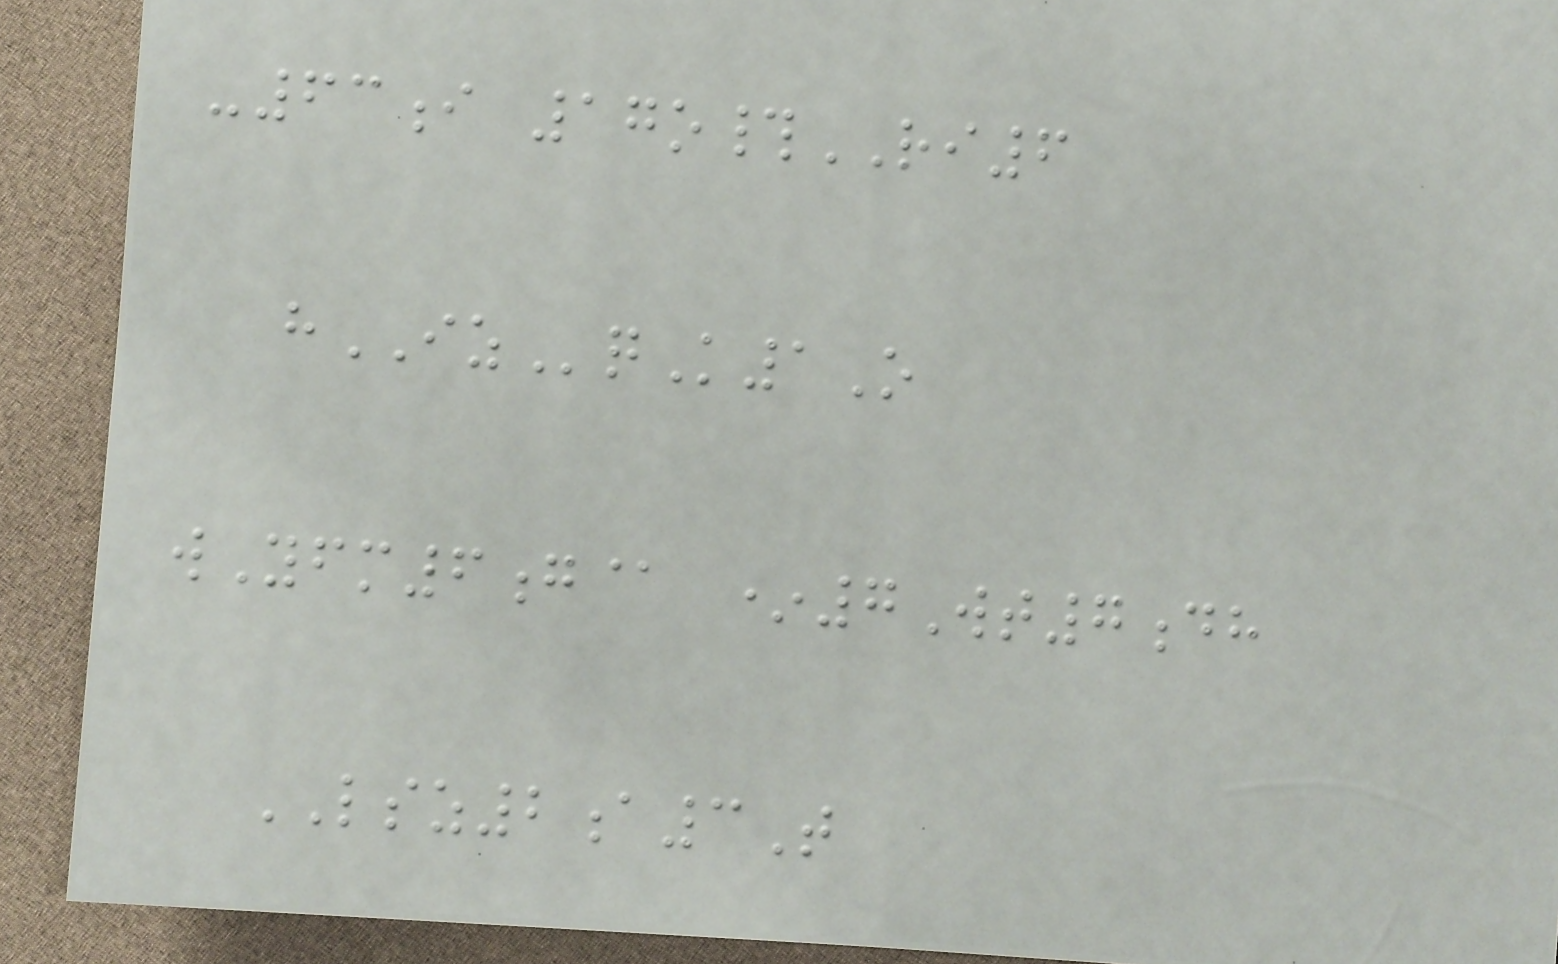-63i 17o#RI6
hIZqK1O
wYfm6g@ *7Wt7dh
LSZ2a3T
